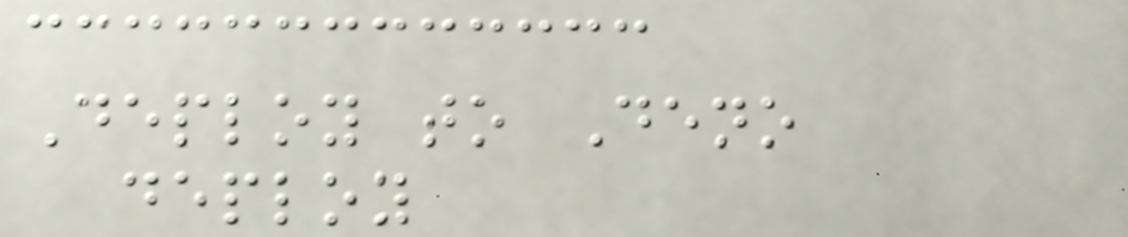Deploy to Deno
deploy
